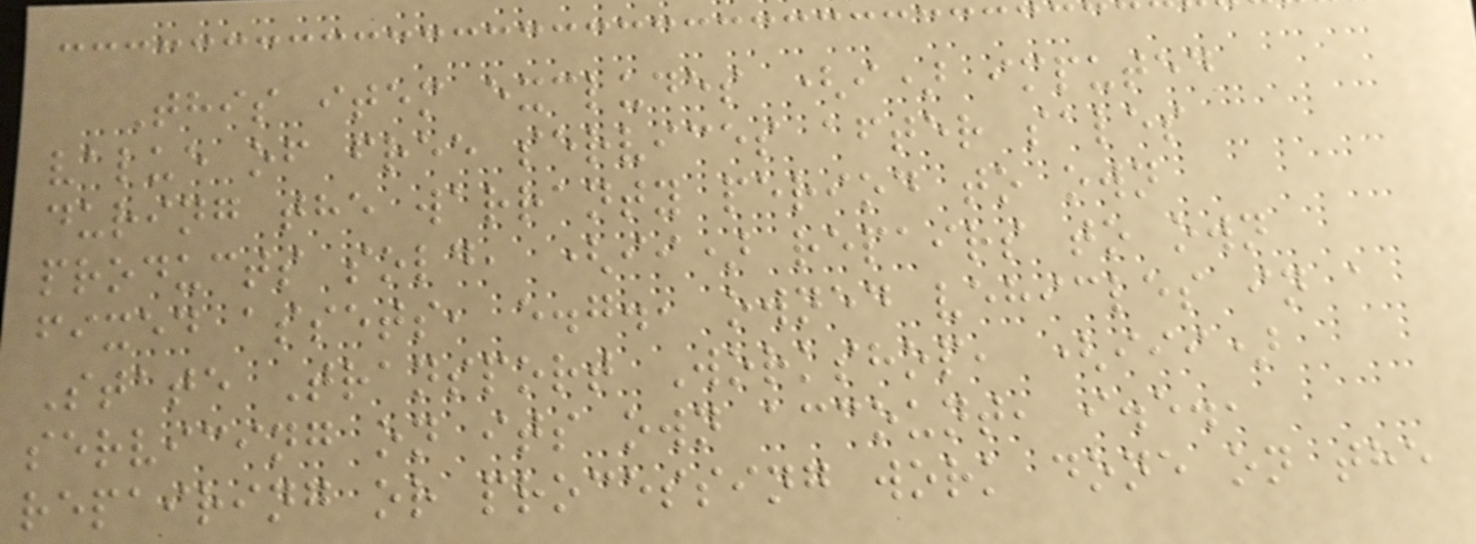This item excludes (i) imputed
value of free services after sales
during the warranty period to own
products sold, (ii) repairs to own
fixed assets, e.g., owned vehicles in a
State Transport Workshop, (iii)
servicing on its own account, i.e.,
repairing or processing work done on the
